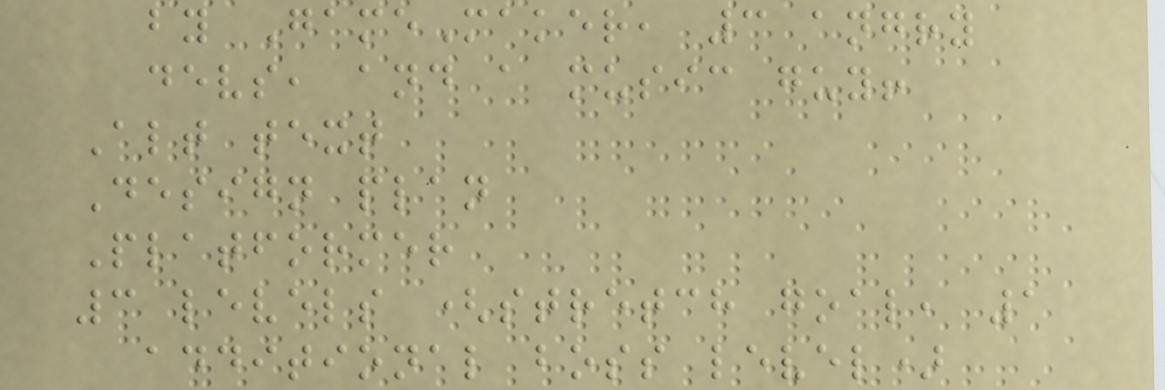by GameMaker, 3 angry
devs, and a music guy!
Alt text
Design plan
Platformer
3 levels (stretch goal, 1
additional boss level)
